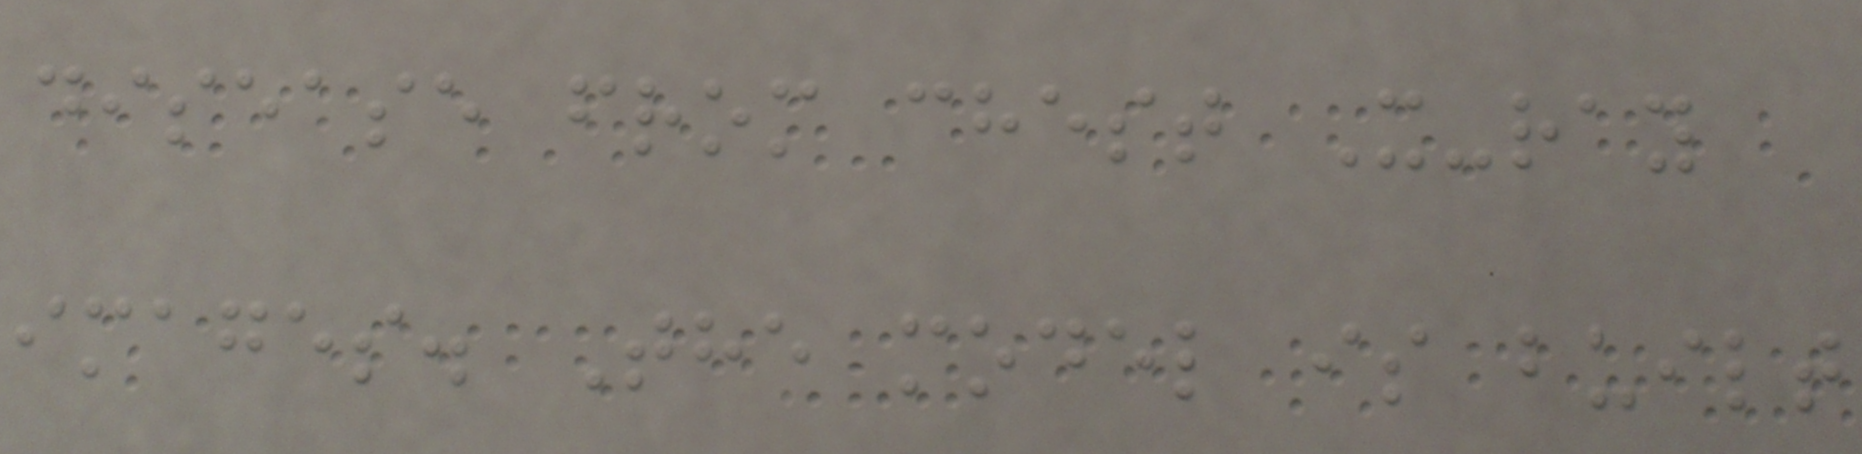disease from chest X-ray
images. The model is built
